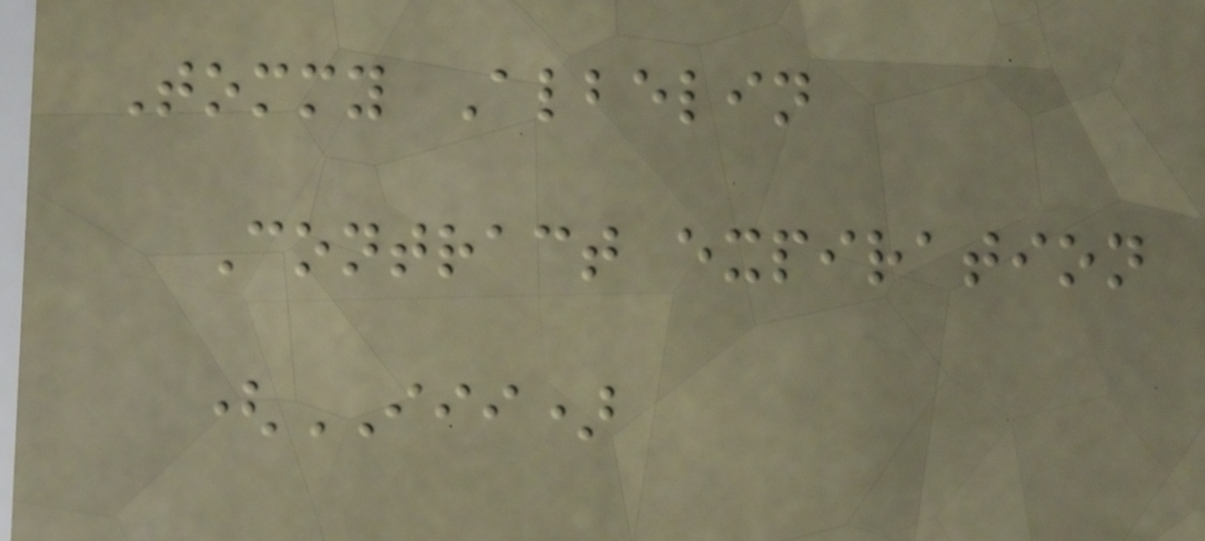Tommy Albelin
Contract expiration
(III)
